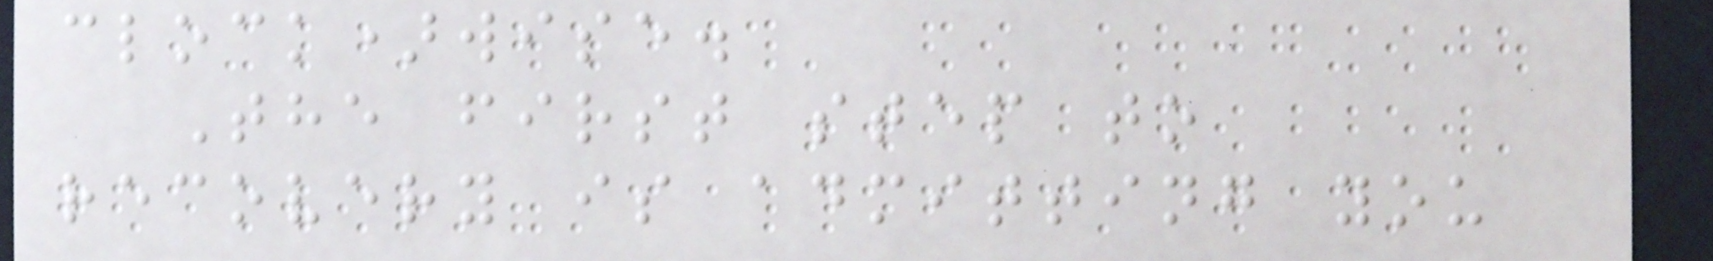clock)wise.
The first step to
recovery is admitting you
